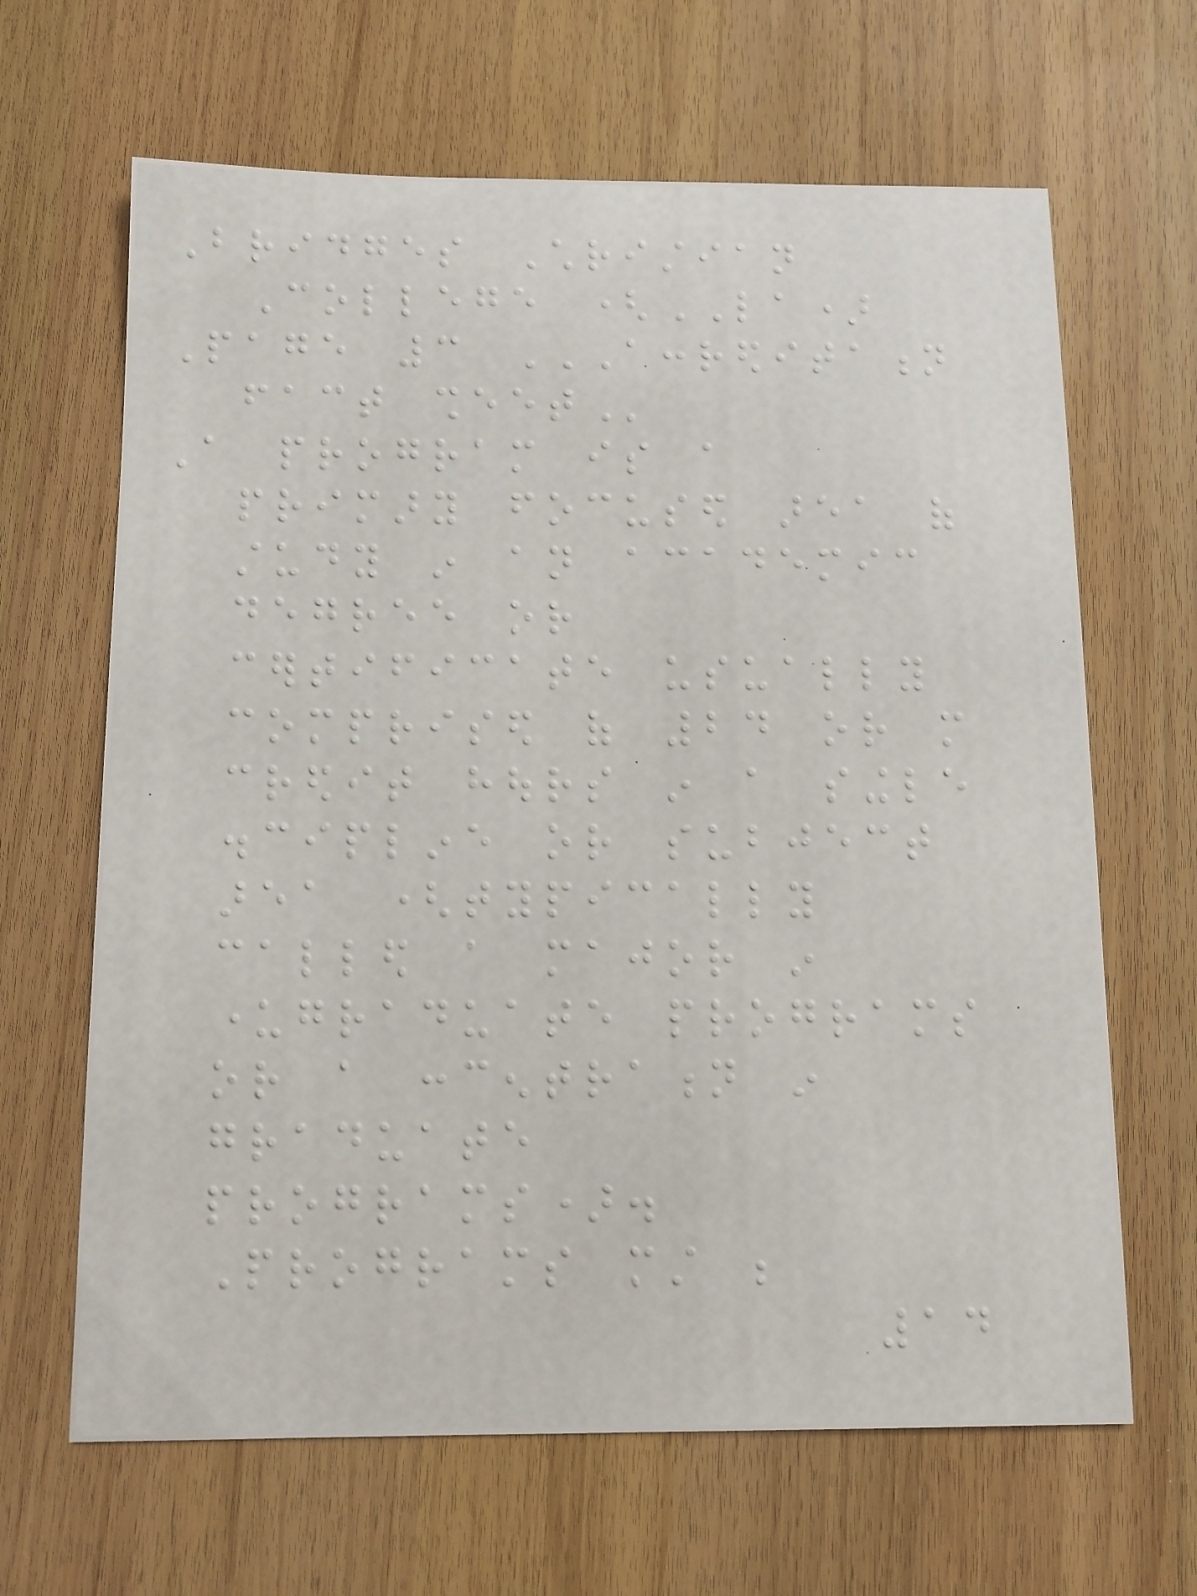Bridges Christian
College (LA)
Page 3 ACCREDITATION
FACT SHEET
A program is a
primary focused area of
study in an academic
degree or
certificate usually
comprised of 24 or more
credit hours in a single
discipline or subject
area (typically
called a major in
undergraduate programs
or a concentration in
graduate
programs).
Programs must be
14
